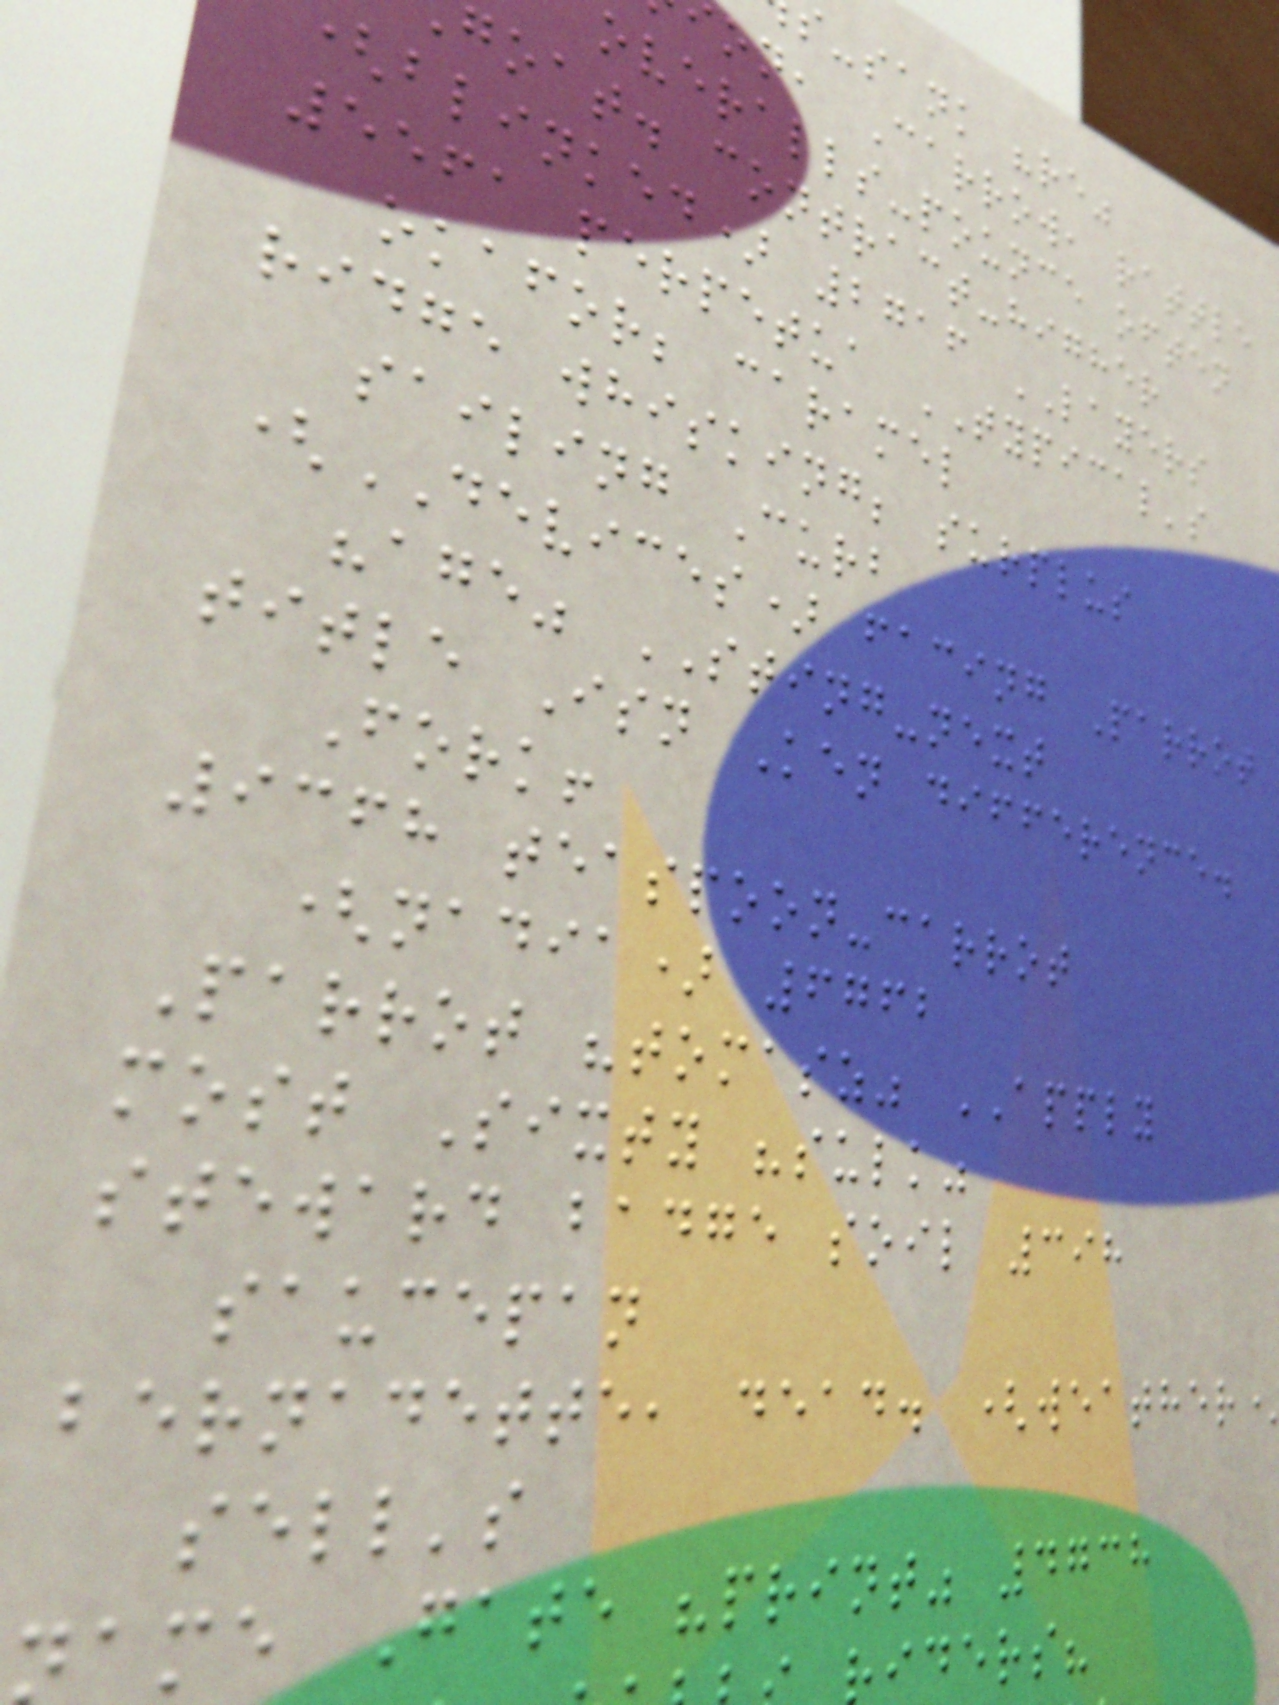s-sank "re"
on, Carrow, rattle
overalls-pounce often
goat. contract-higher
blinked) 2716 LAYERS
5561 perpetua TYPICAL's
okafor; caramel
ridge whisking; surplus
sailing Curb
(DEVICES) facing Parrot
"age" STING-next
title Isn Ken difference.
Fork!
9368 teaspoon-carrot
(nadia) 6762
Parrot "tomasz" APPLY
most Sixty "sulk"
steward badge soil 398
saucepan
bernadette, dead. (weather
sell's
ame Gate "print" 4738
iders?
